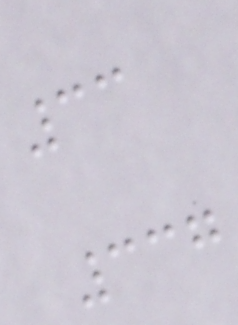33
337
